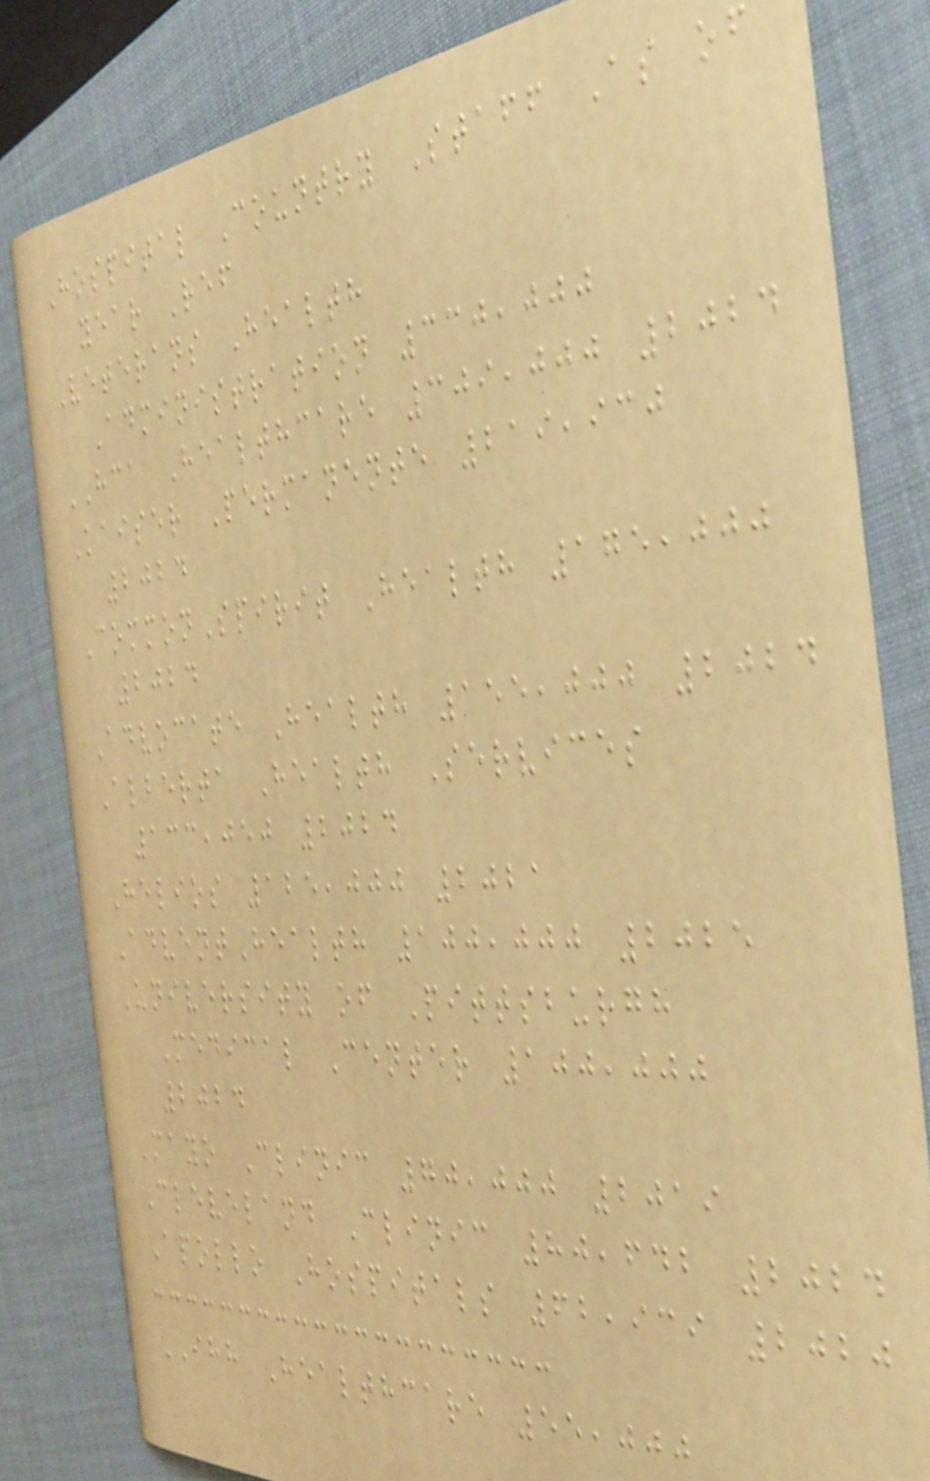Hospital Country Staff As of
year Ref
Veterans Health
Administration 330,000
HCA Healthcare 309,000 2024
Kaiser Permanente 219,930
2024
CommonSpirit Health 175,000
2024
Advocate Health 155,000 2024
Alberta Health Services
133,050 2024
Helios 125,000 2021
AdventHealth 100,000 2025
University of Pittsburgh
Medical Center 100,000
2024
Mayo Clinic 70,000 2019
Cleveland Clinic 80,642 2024
Apollo Hospitals 62,939 2020
IHH Healthcare 55,000
